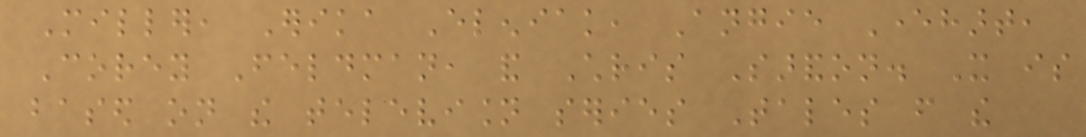Miller, Erika Eleniak, Angie Everhart,
Corey Feldman, and Chris Sarandon. It is
based on the television series Tales from the
